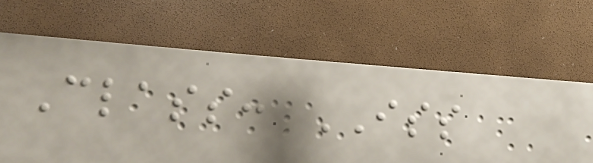Class: ISS
